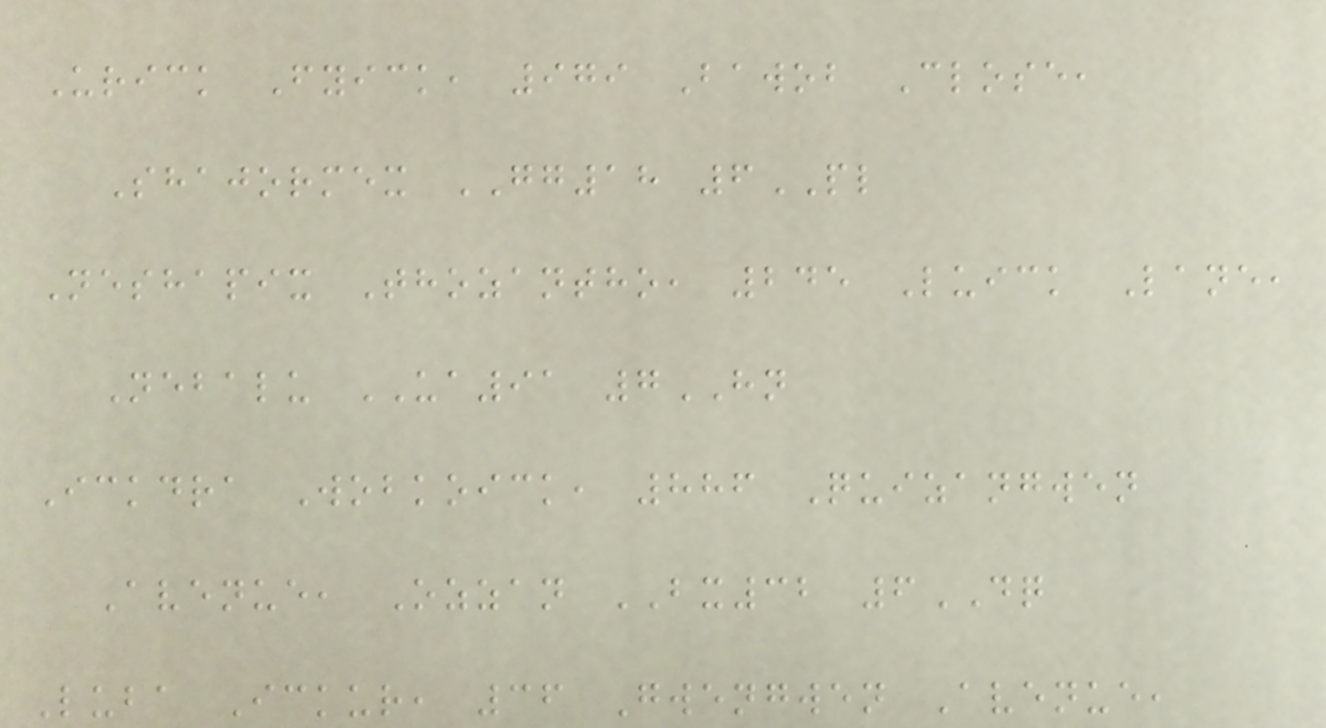Urick Fyick, 979 Bawob Close,
Shajormex GG18 6PL
Neshapix Thozantho, 245 Luick Lane,
Nebalu UA91 7HN
Ickdra Wobkoick, 886 Quizangwen
Avenue, Ozzan BX32 6DQ
Luba Ickur, 36 Gwengwen Avenue,
